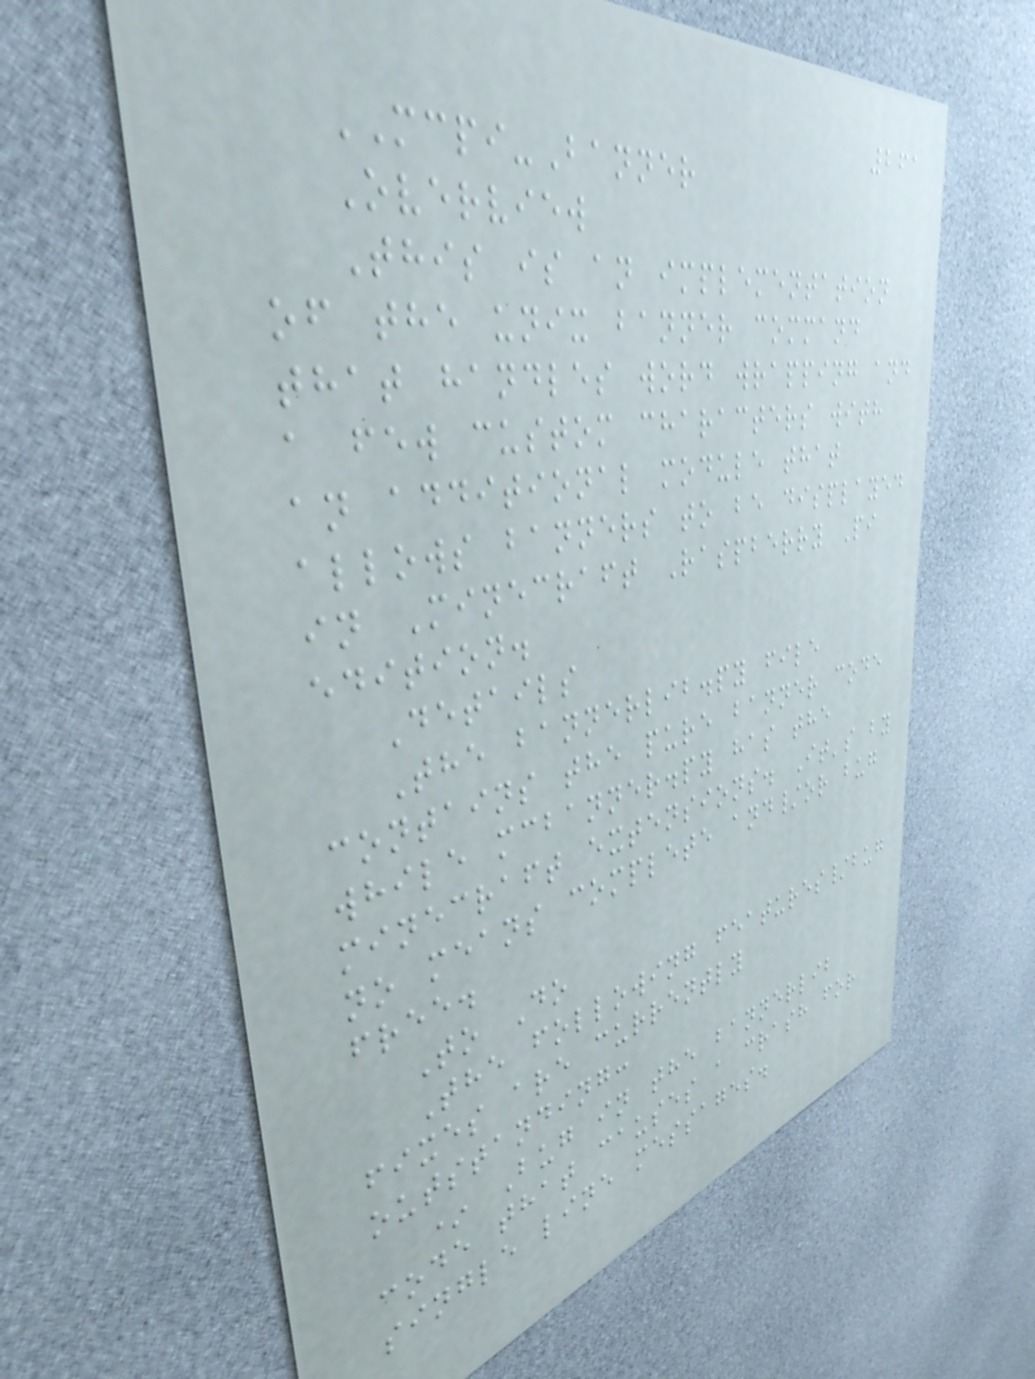261
MCPI-Banner
Overview
This is an implementation
of the unix banner command
that handles word wrapping and
a few custom characters with
an additional module that
allows banners to be displayed
in Minecraft Raspberry Pi
edition.
Details
The bannerlib.py file
contains the pure banner code
while mcbanner.py has the
minecraft extensions. It's by
no means complete and/or bug
free.
To Do
The following features/bug
fixes are currently
outstanding:
* Bug in the bannerlib
code that causes a crash for
single line messages.
